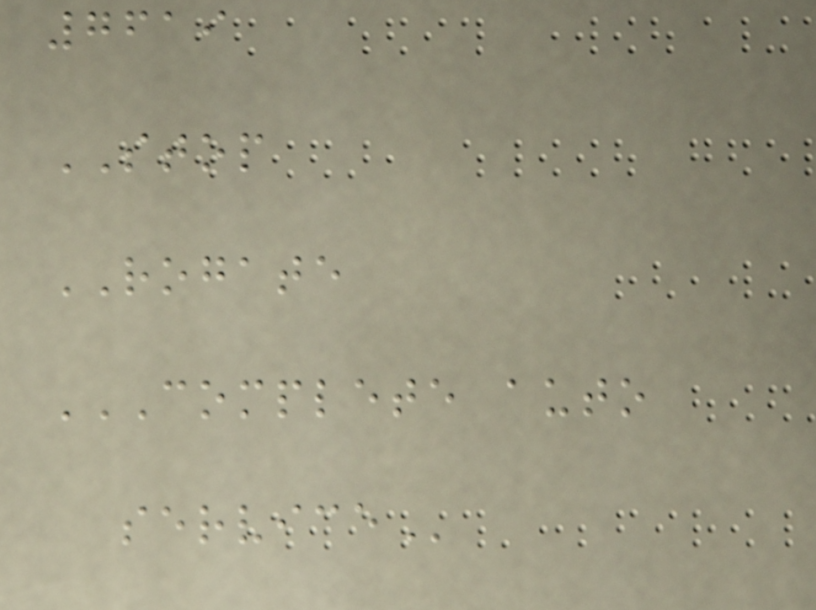7619
STOP
ROGATE
COMPLETE AUTO
SERVICE
